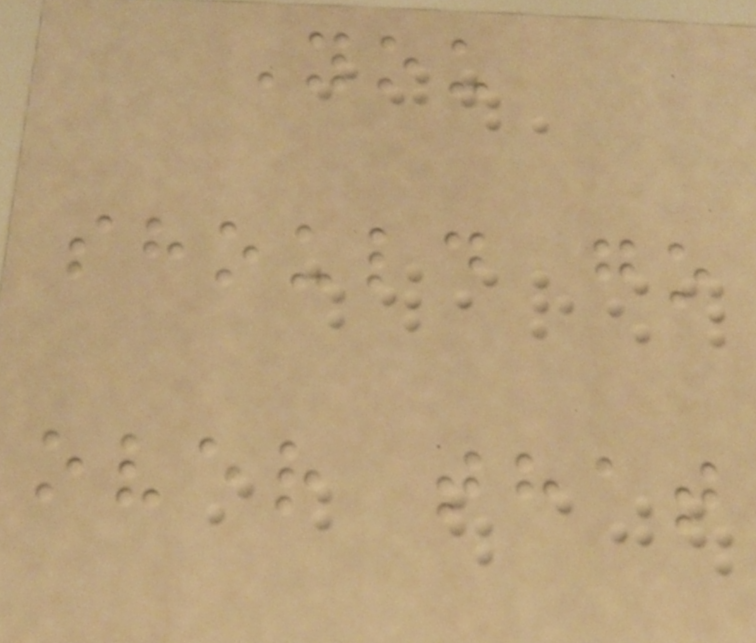You
should go
over that
